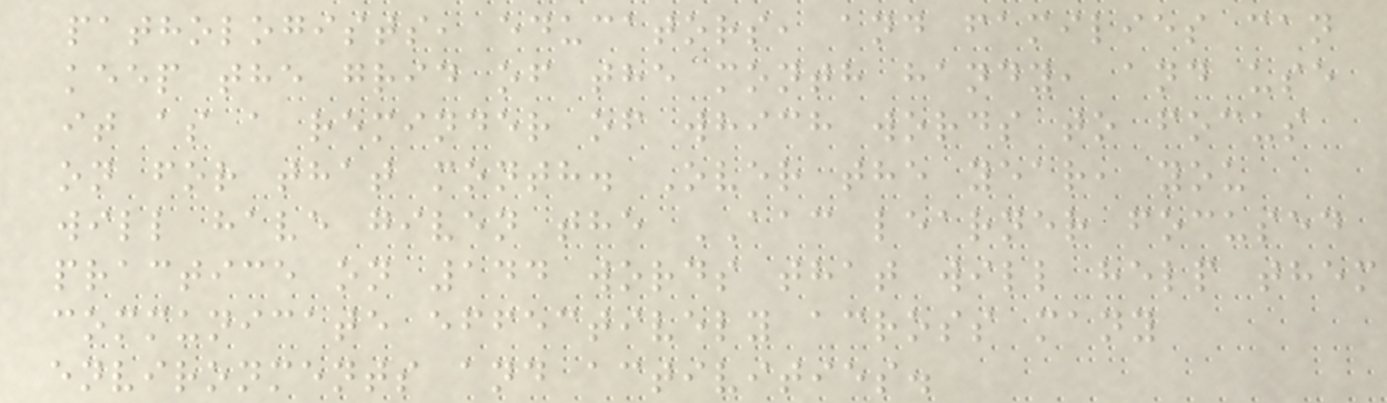pathologists, educators, and families can
keep the grid of the month handy, and use
it as a reminder of which words to focus
on for that month. Over the year, you
will have given the AAC learner focused
practice on 144 words that will help them
communicate effectively across many
environments and activities.
